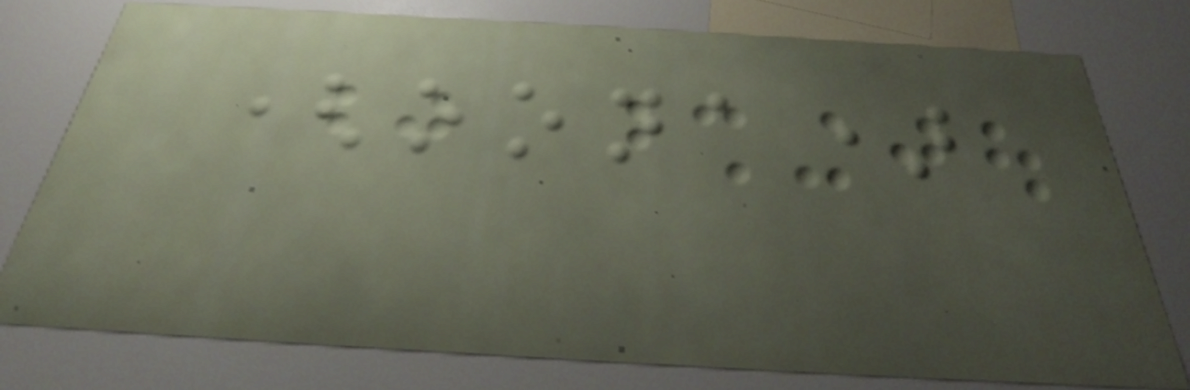(oona)
